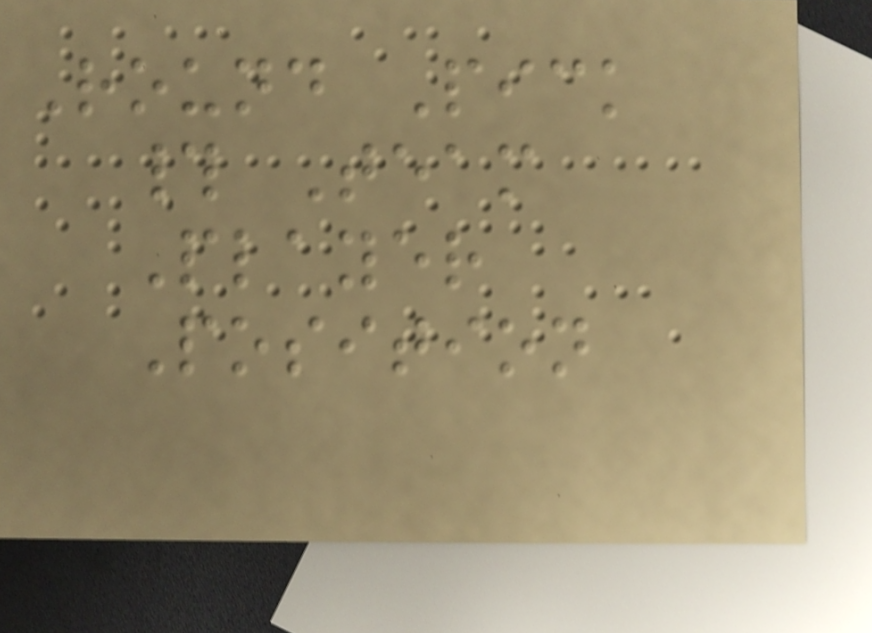Round Pick
# Team
Player
Position
